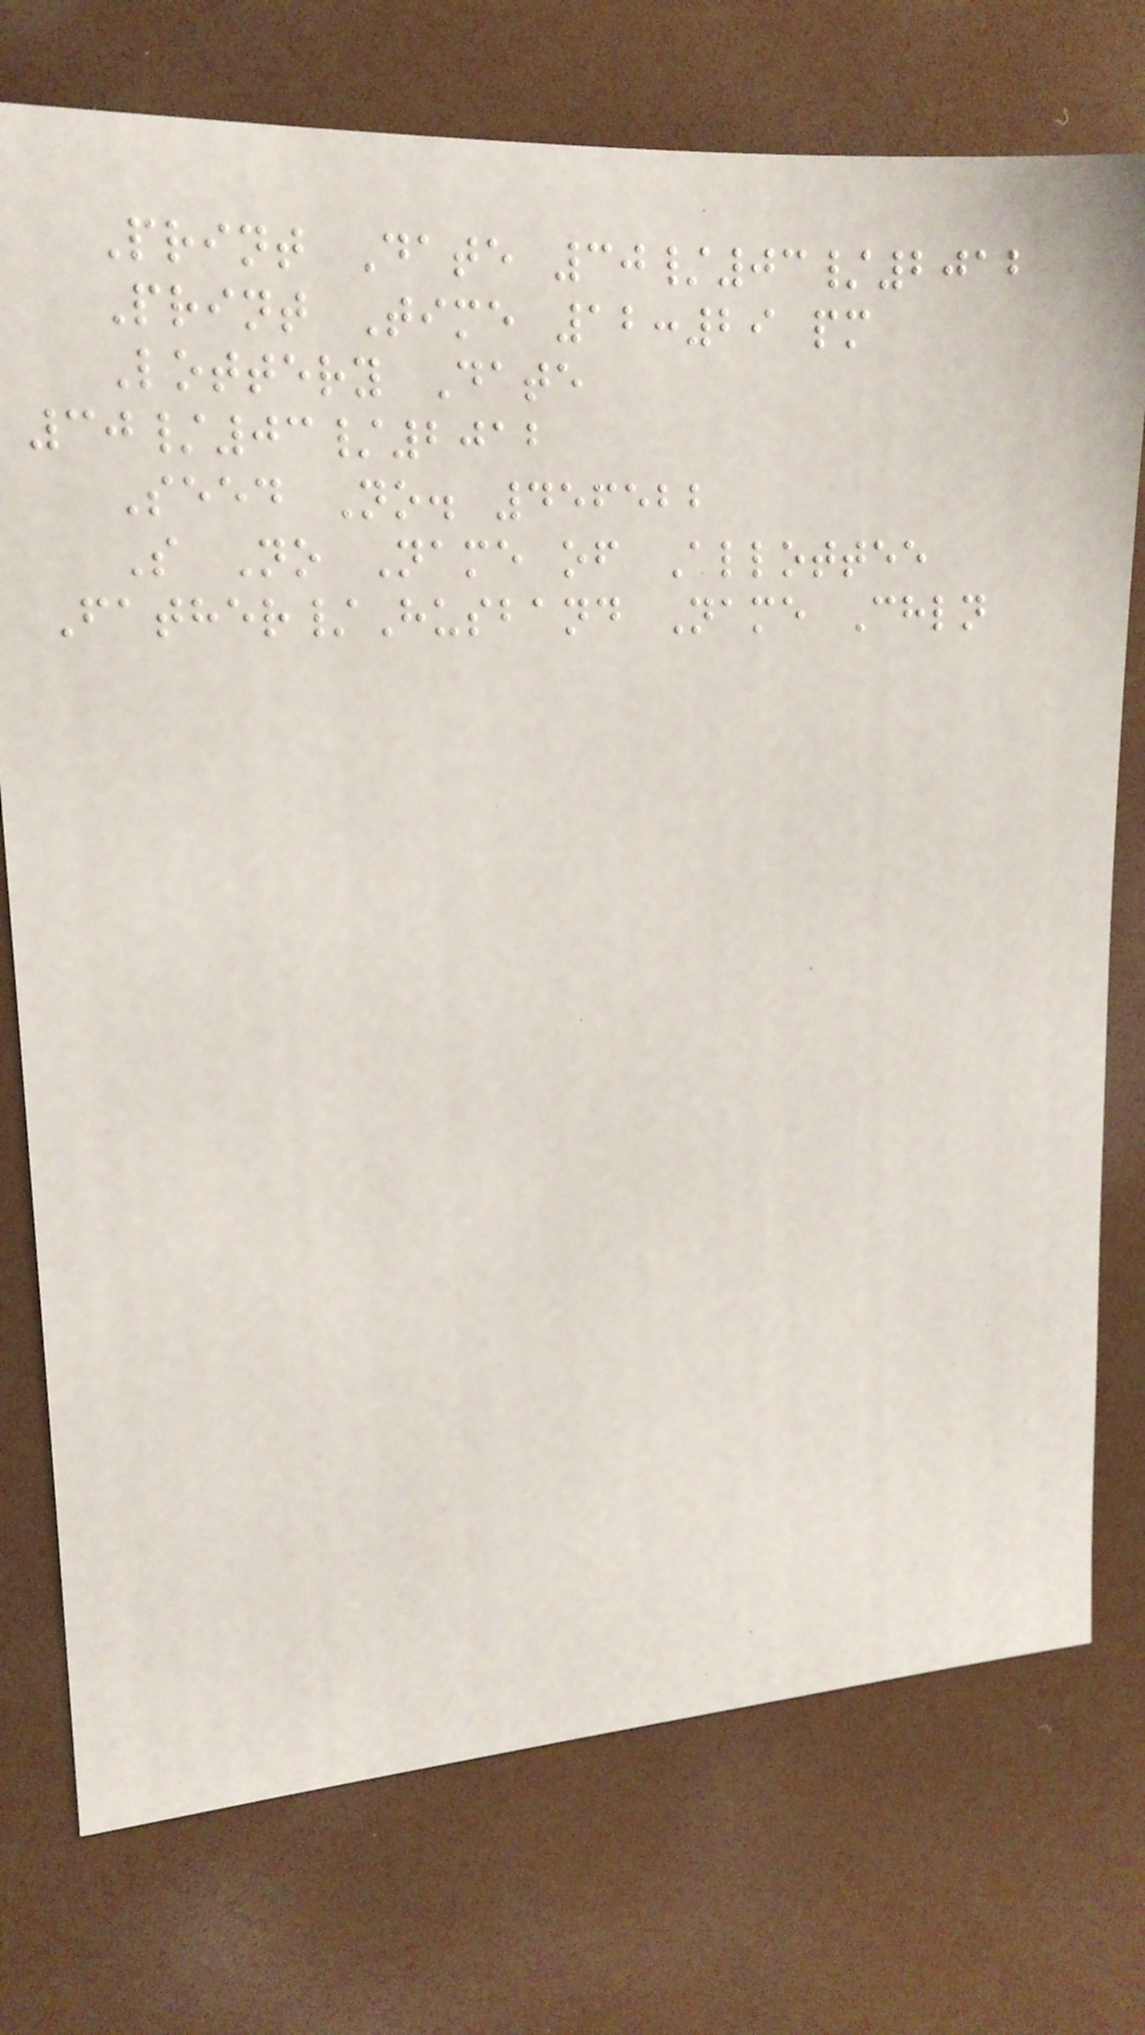Print Date 30/03/2012
Print Time 12:29 pm
Lottery Date
30/03/2012
Seed No. 456522
S No Name of Allottee
Father/Husband Name Chln
